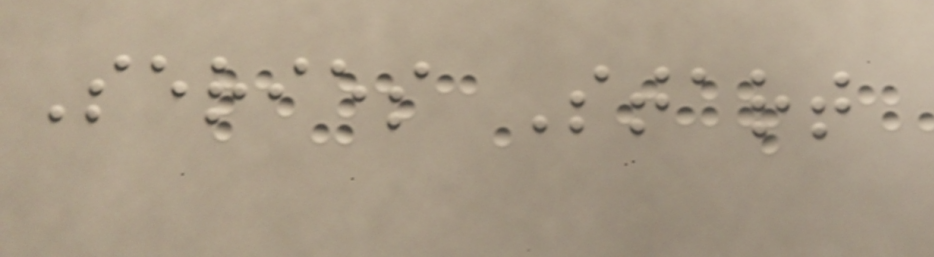Series Start
